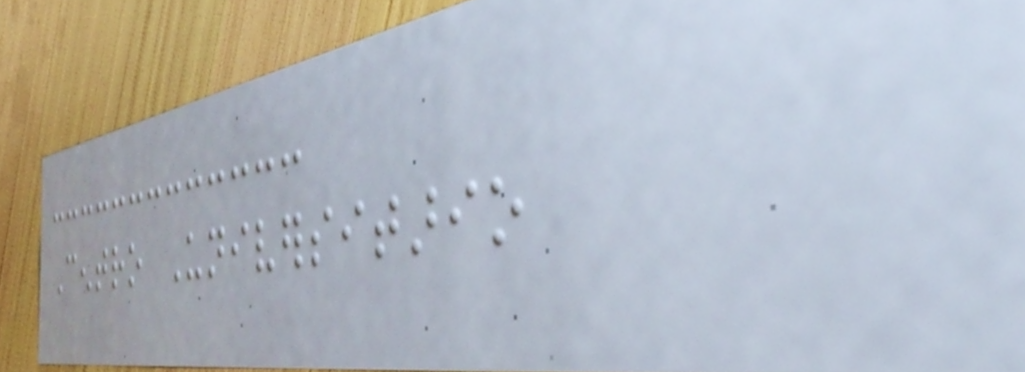Centro Universitario
